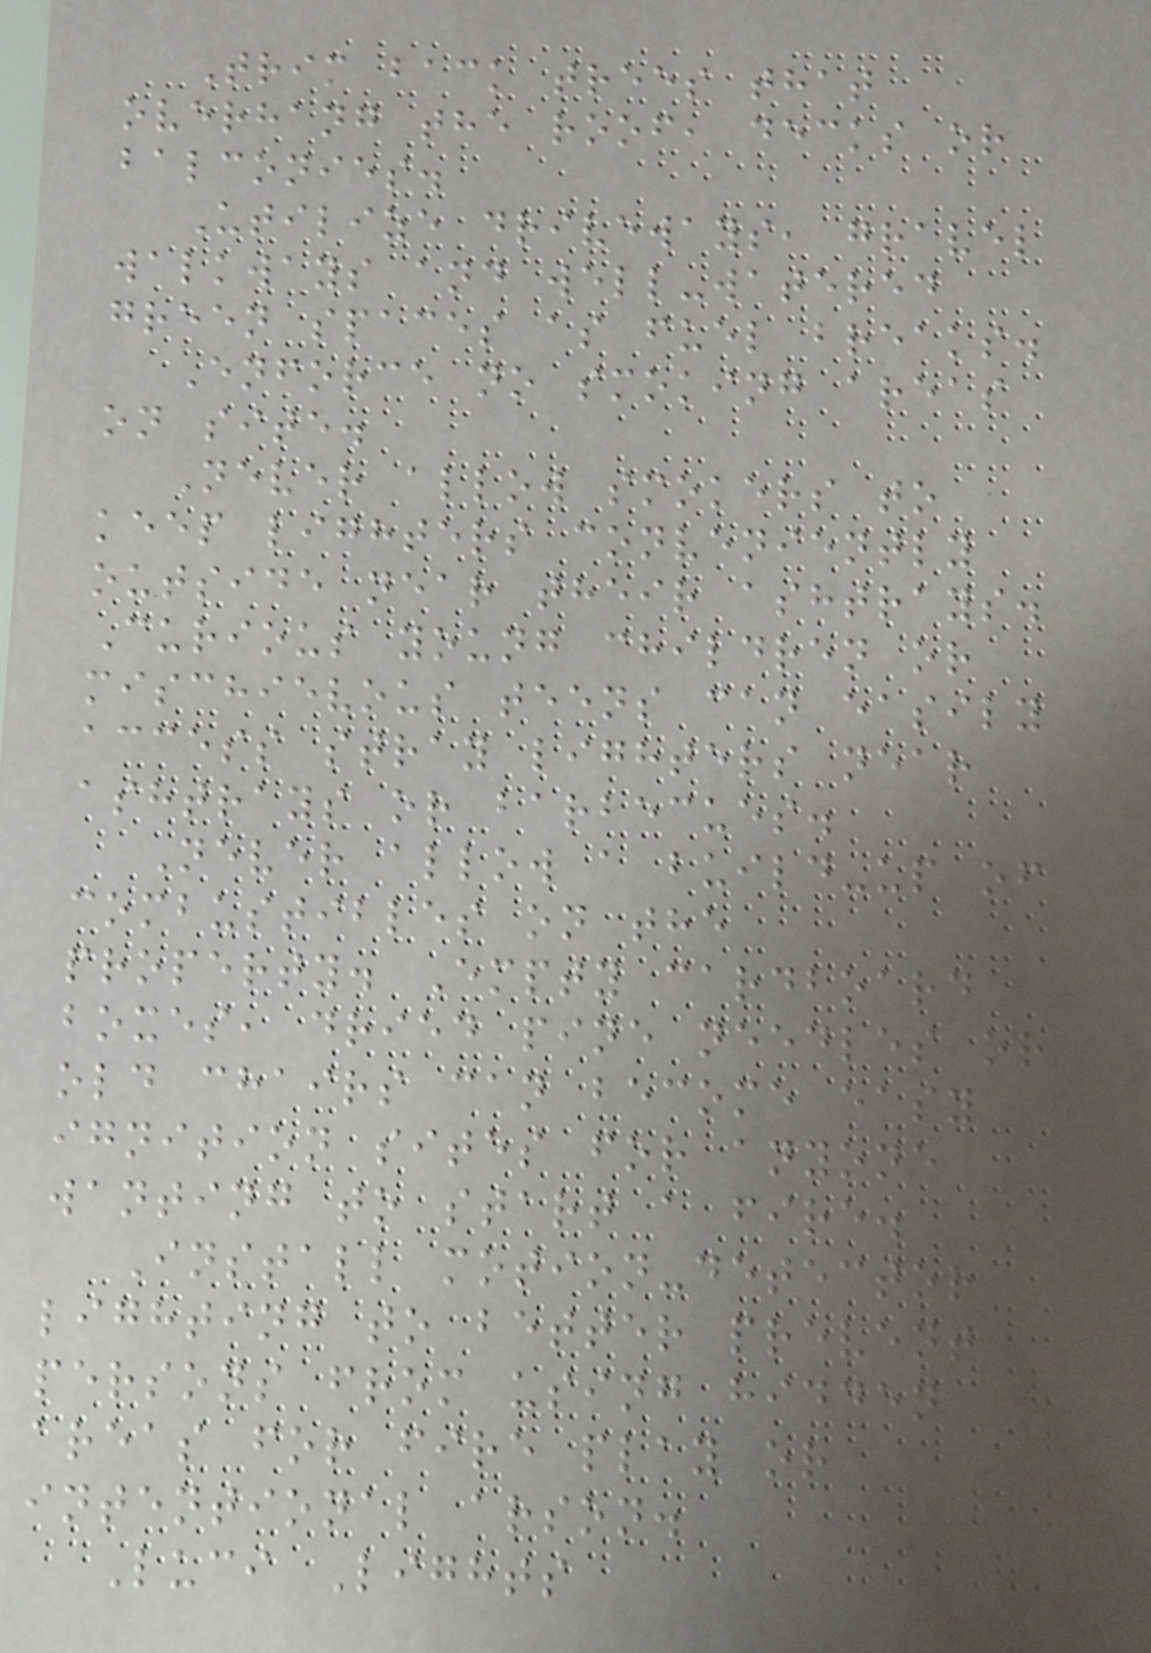Trim back trees that
overhang the roof, decks or
balconies.
Utilize driveways, gravel
walkways and well-watered
green spaces as fuel breaks.
Enforce no smoking areas
on site.
Never allow smokers to
keep lighters conveniently
outside near their ashtrays.
Curious young children or
mischievous teens can easily
access stray lighters near
ashtrays or barbecues.
Never allow a build-up of
combustibles on the
property. Empty cardboard
boxes, dried pine needles or
old chairs can become easy
ignition sites for anyone
wanting to start a fire.
Install motion-detector
lighting to better prevent
persons from using hidden
areas for fire play or
intentional arson.
Luci Lights
